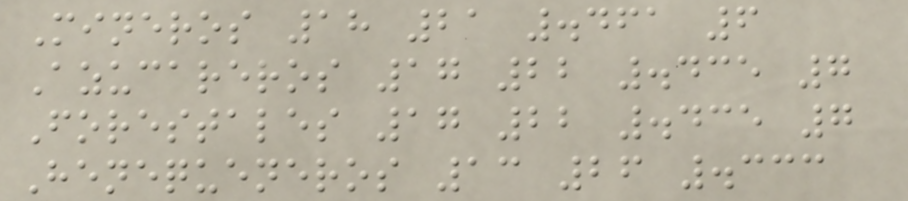Mineros 18 21 .461 6
Azucareros 17 22 .435 7
Forestales 17 22 .435 7
Henequeneros 13 26 .333
